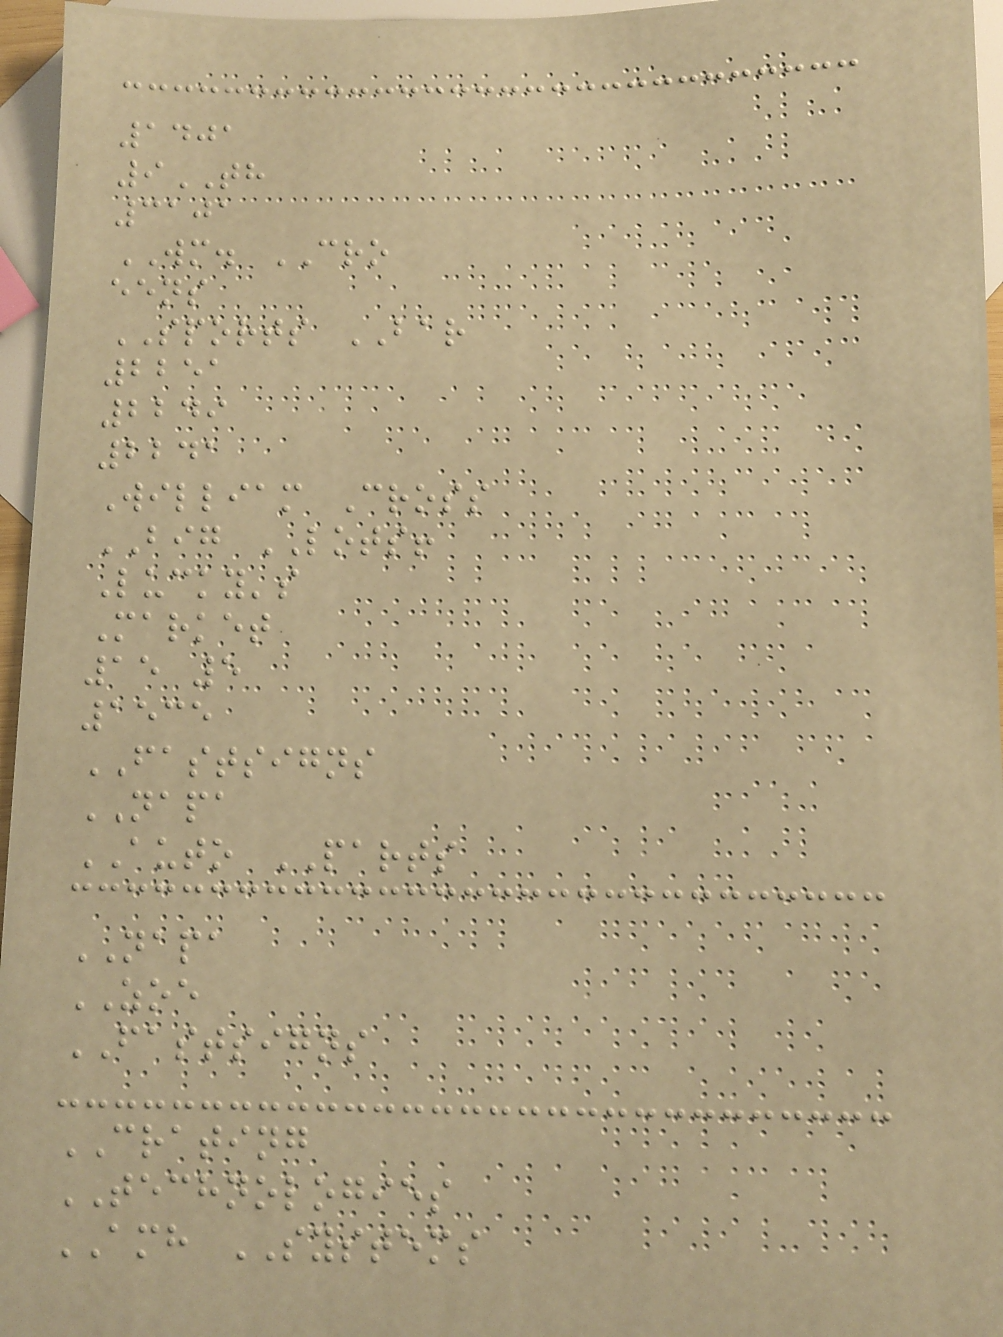1401
9TH
3101
WM. CRO
eens
SPORTS BAR
2251
2249
2241
William Cross
BIG LOTS!
Lucky's
Market
15 5
1535
FASTSIGNS
NAPA
AUTO PARTS
NAPA
ZOE
FASTSIGNS
CRATING
TECHNOLOGIES
AMH SYSTEMS
